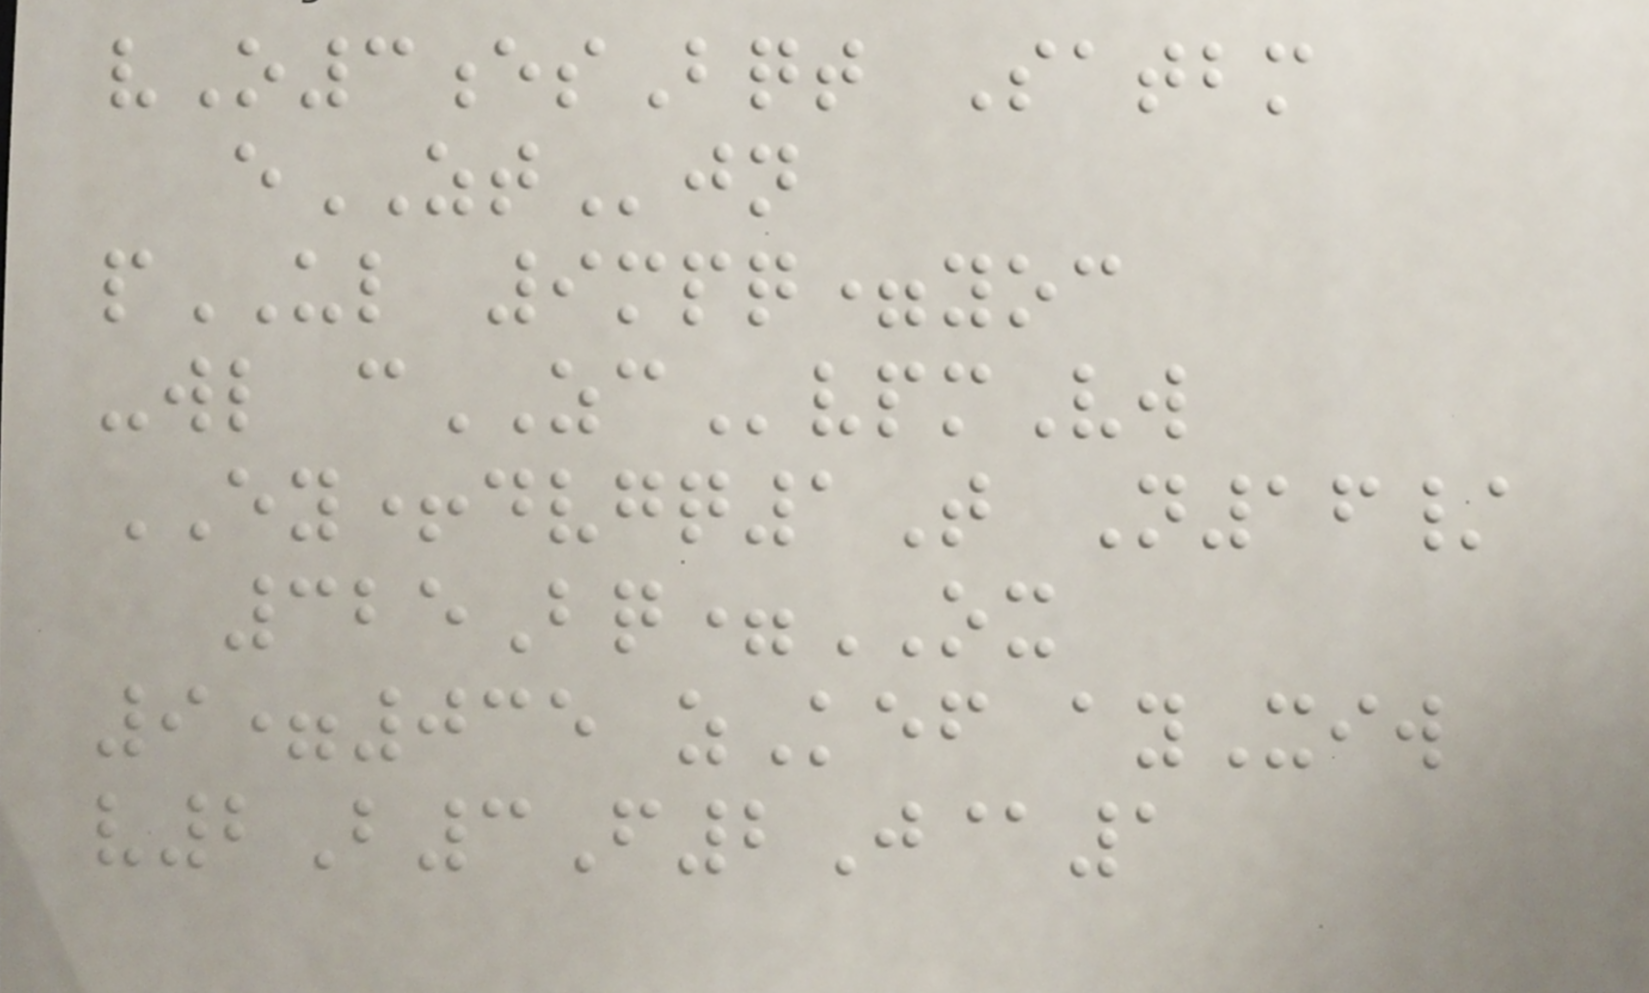vO3esBqt Satbm
eZTjn
pUL 9mpq=yoc
-wl cZCvpmVw
EY+dvgq1T N16/
325Bq=OX
9=035 zKef ayXiw
v2B3F2J@1
